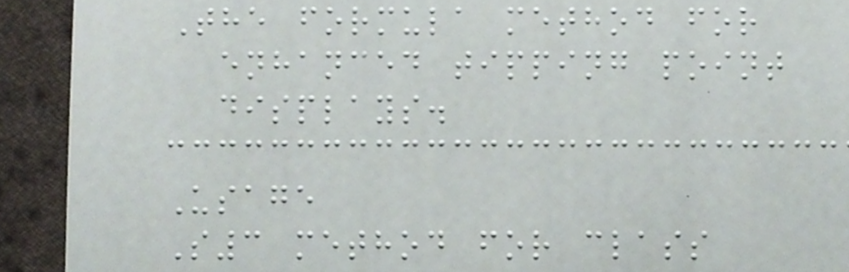The formula method for
enhanced tipping point
displays.
Usage
S3 method for class
